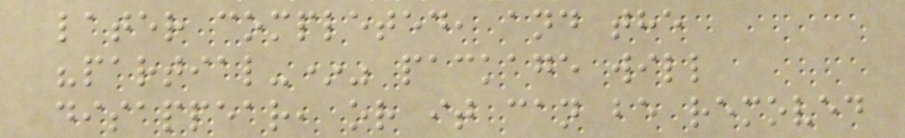later completed, and the
"partial-*" package will
disappear, or it can be removed
